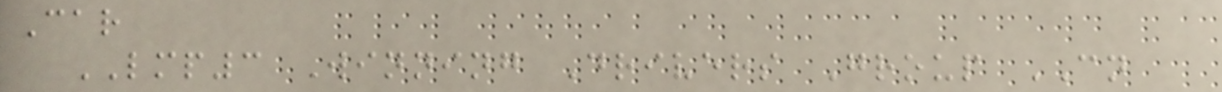Car
LMP3 Winning Drivers Group CN
